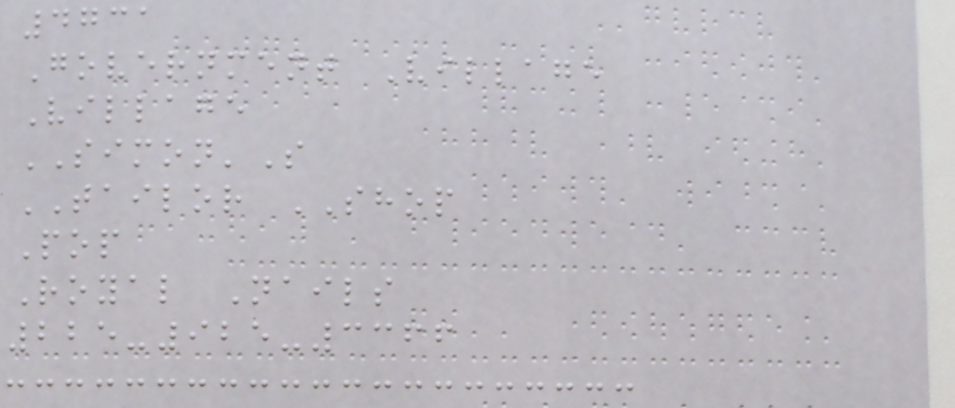4731
Government Village
Village
SIMON'S
TAILOR SHOP
Pop
Royal Nails
225-925-3366
